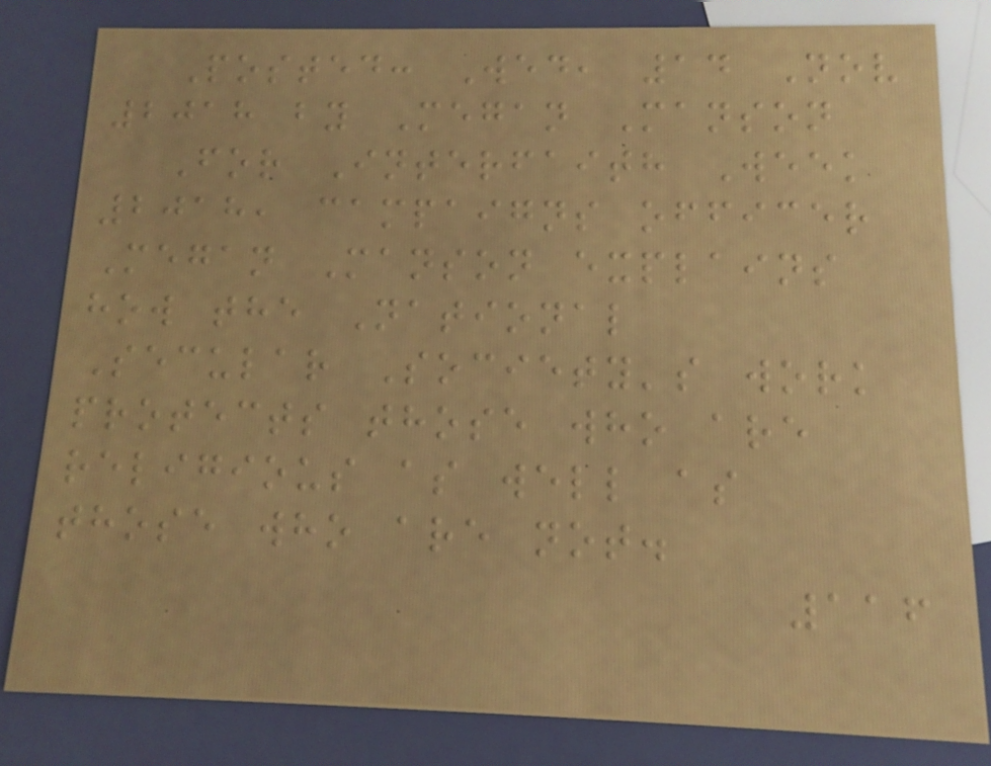Posted: Wed, 14 Nov
2018 by Megan Manson
For Interfaith Week
2018, campaigns officer
Megan Manson explains
how the National
Secular Society's work
protects those who are
religious as well as
those who are not.
116
